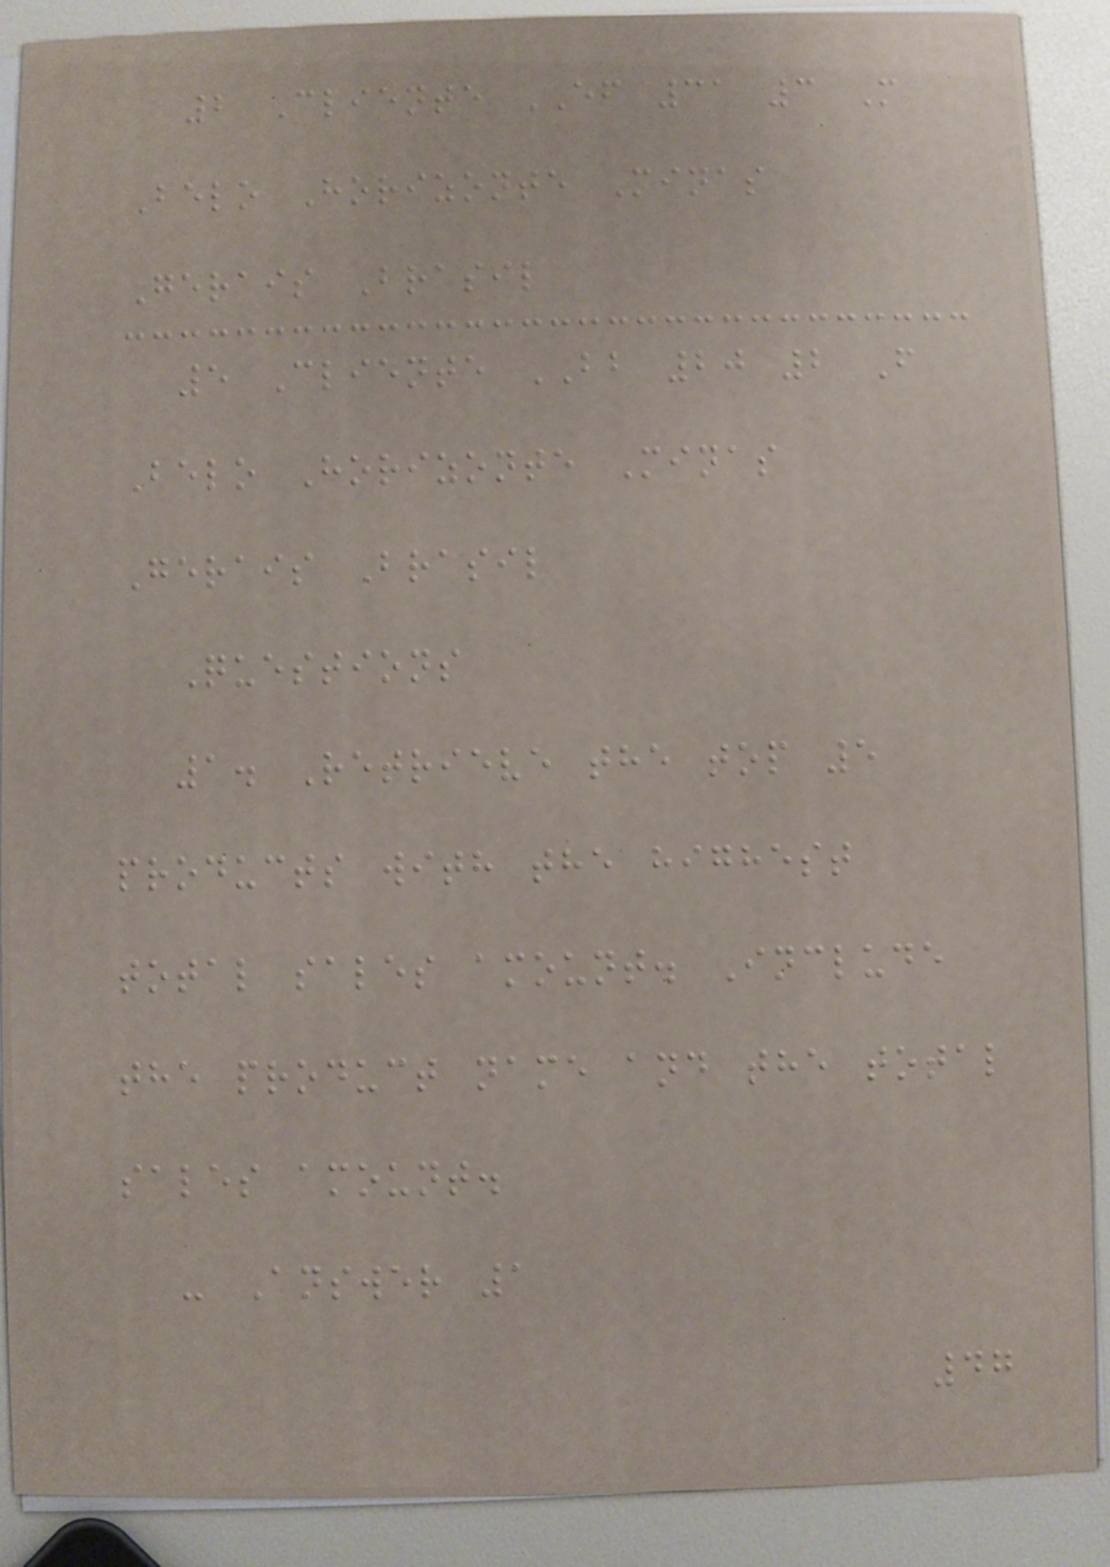2 Cliente EF 31 3 M
Belo Horizonte Minas
Gerais Brasil
5 Cliente BB 20 2 F
Belo Horizonte Minas
Gerais Brasil
Questions
1. Retrieve the top 5
products with the highest
total sales amount. Include
the product name and the total
sales amount.
- Answer 1
47
